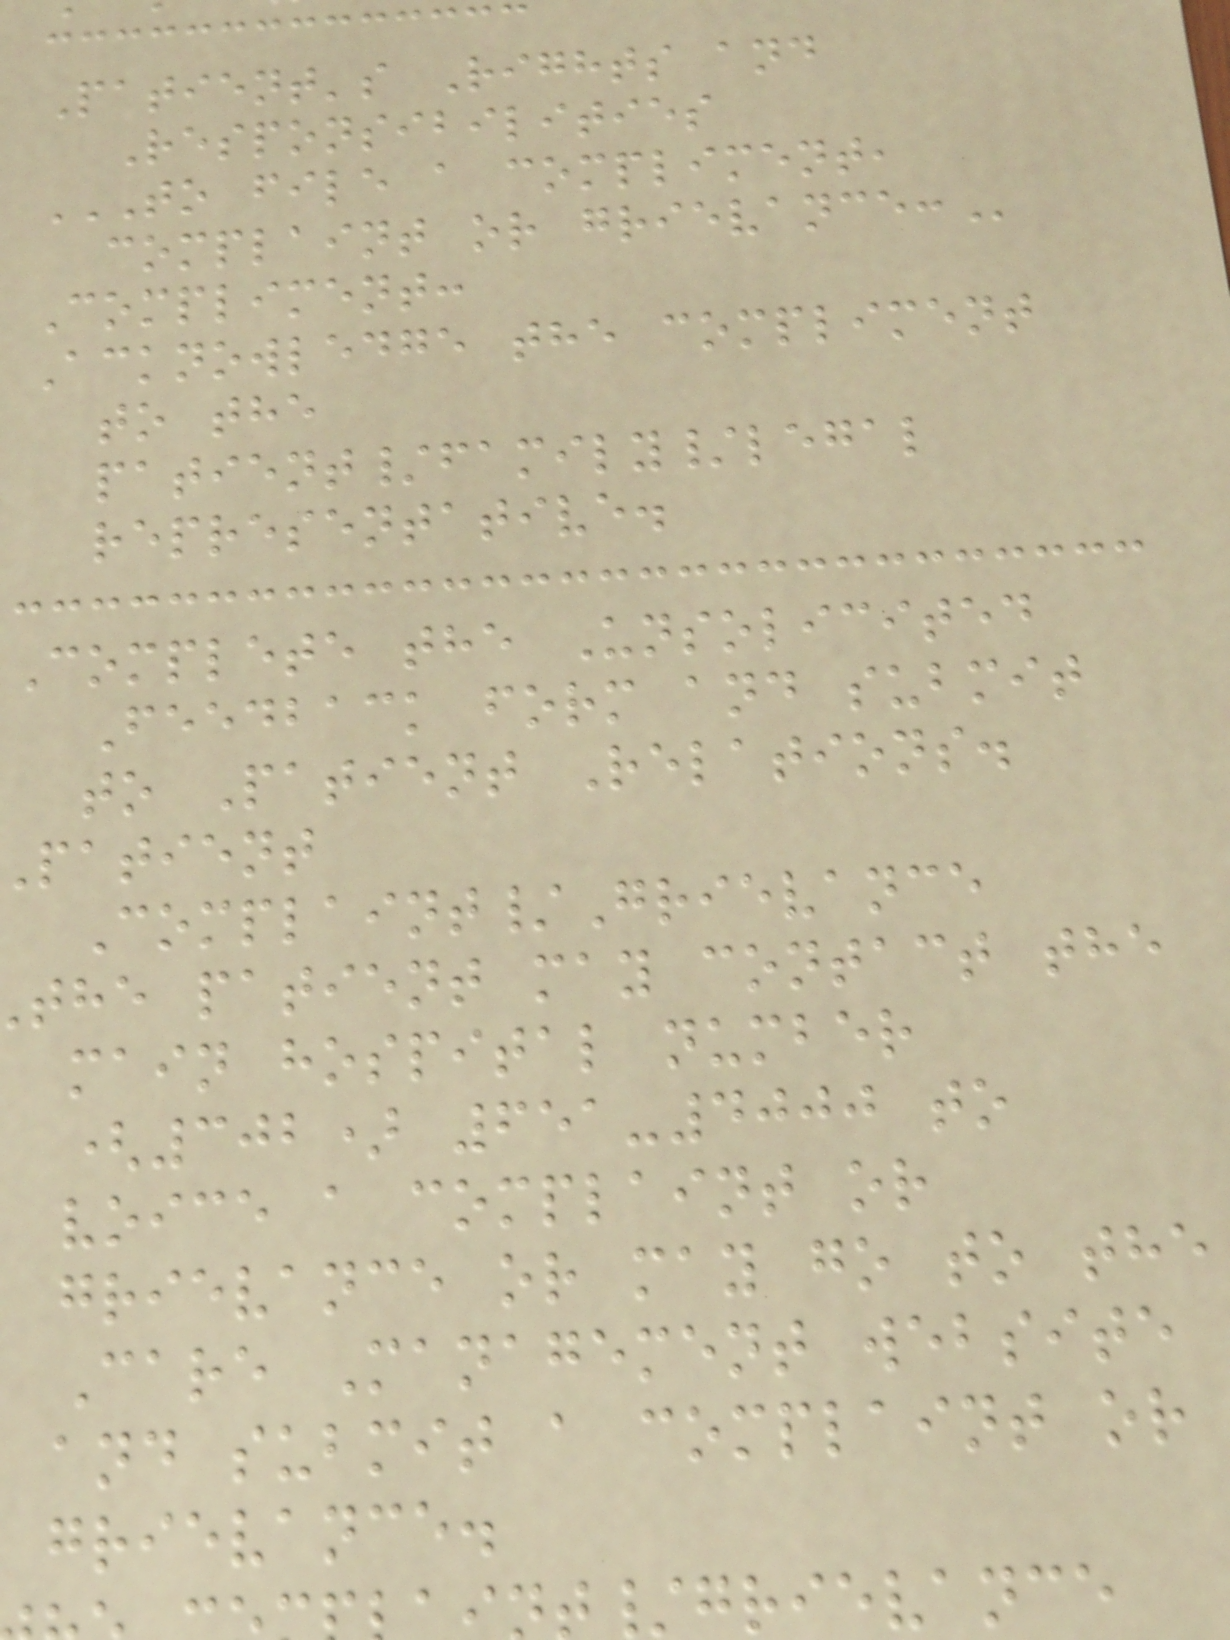Patient's Rights and
Responsibilities
TO FILE A COMPLIMENT,
complaint or
Compliment:
Acknowledge the compliment
to the
patient/family/legal
representative.
Complete the Unsolicited
Feedback form and submit
to Patient Relations.
patient
Complaint/Grievance
the patient may contact the
main hospital number
(302) 651-4000 to
voice a complaint or
grievance or may go to the
Care Management website
and submit a complaint or
grievance.
/grievance
